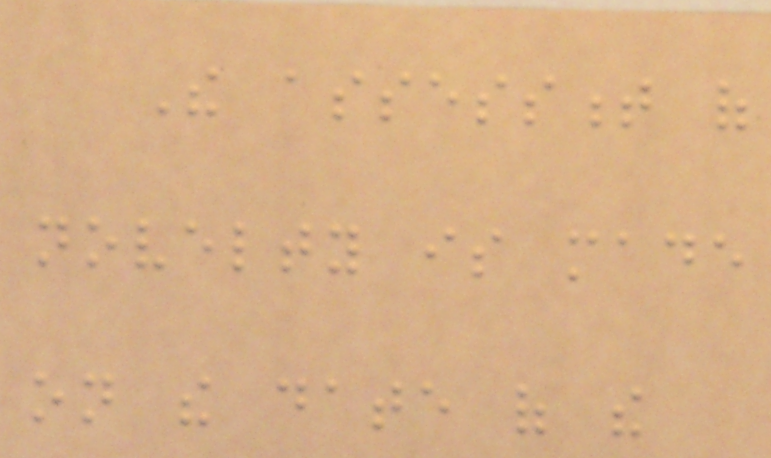The assessment of
novelty is made
on the date of the
